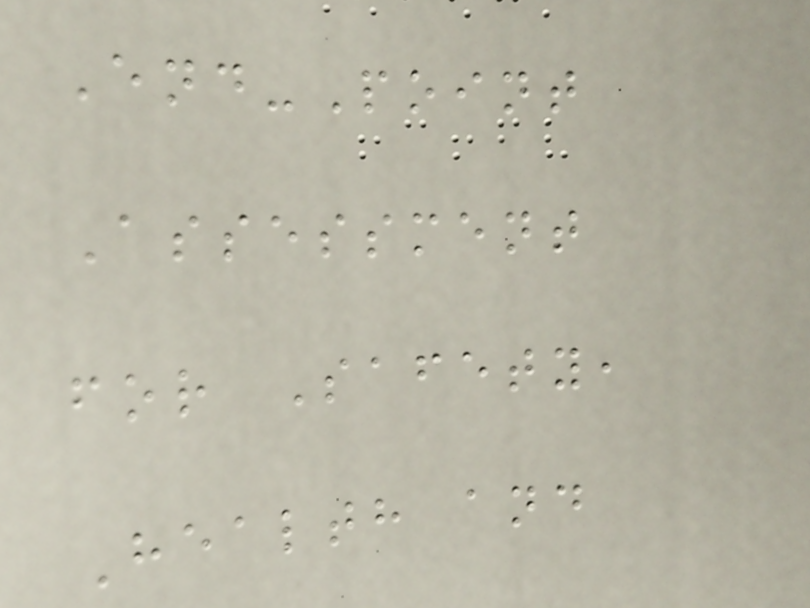End-Point
Assessment
for Safety,
Health and
